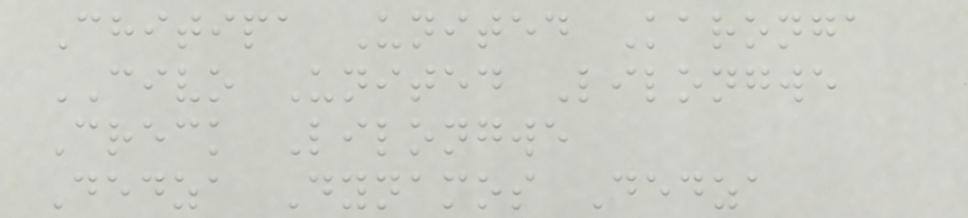Chitipa United Karonga
CIVO United Lilongwe
Creck Lilongwe
Dedza Dynamos Dedza
